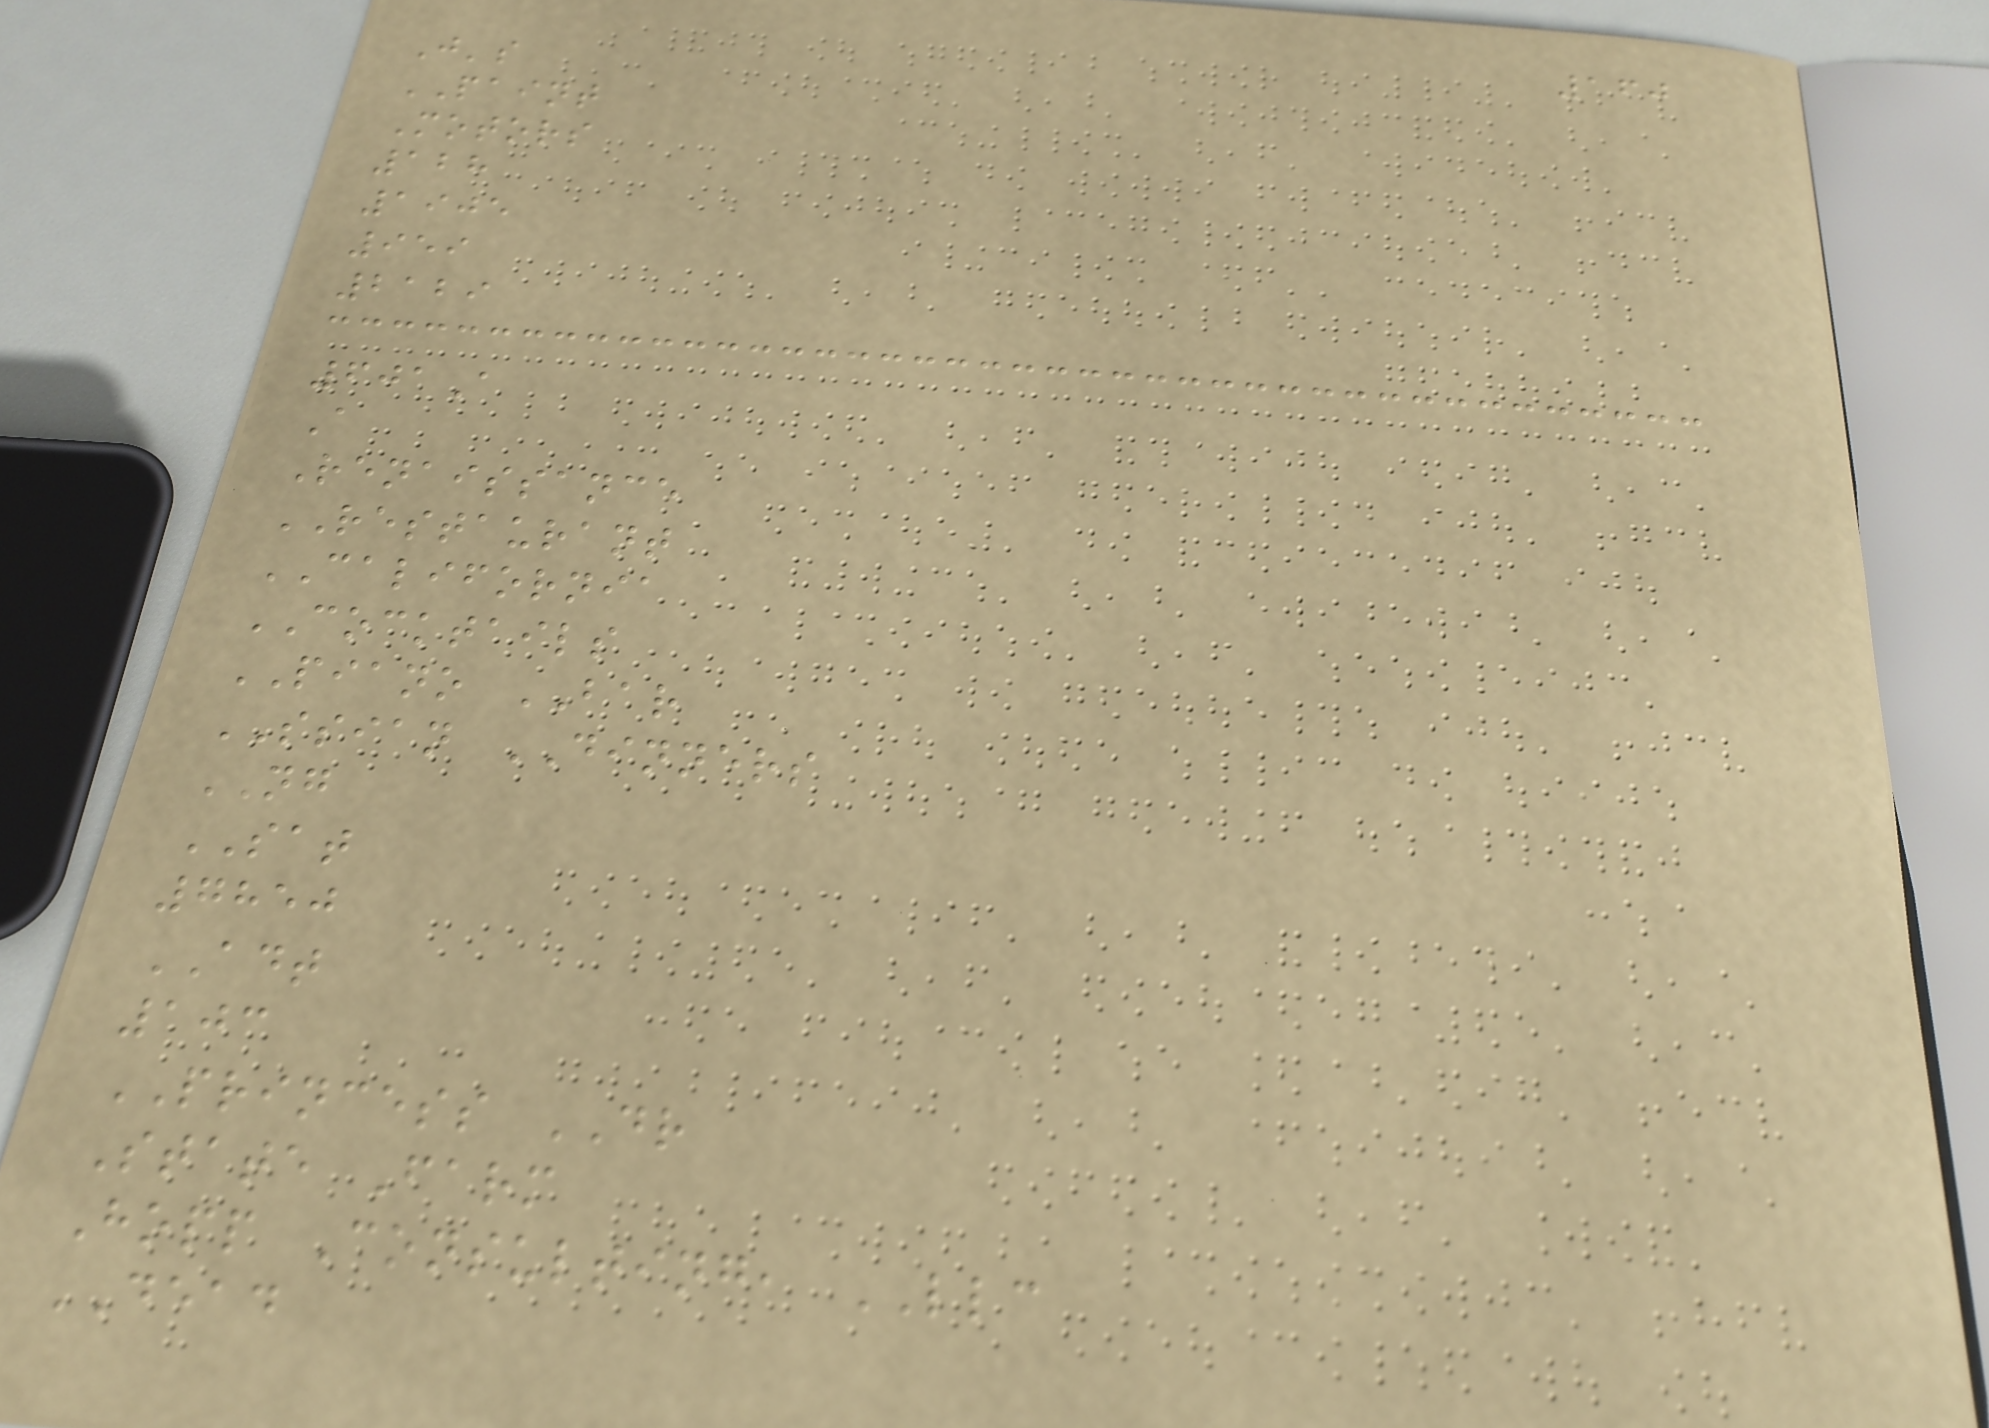160
J's
PAINT
Motors
128
1905
959
2129
601A
A
Renaissance
RESTAURANT
CALIFORNIA
COCKTAILS
PIANO BAR
SSIAN DINNERS
NG
SAT
7850
ADT
103
PRINCESS DR
State Farm
Hopp Consulting, LLC
DEAD
